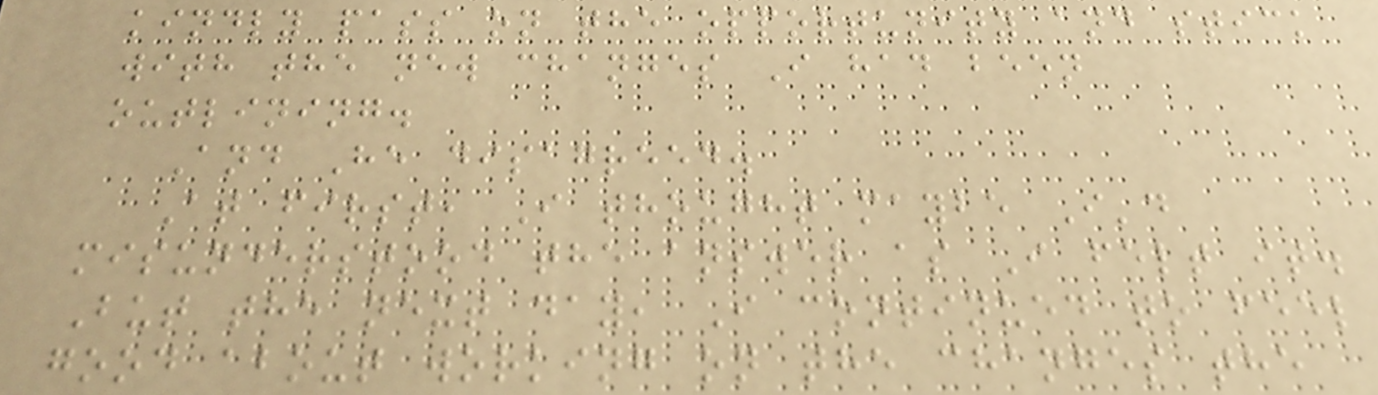kindly pass on the opportunity and stick
with the new changes I had been
outlining.
And He disagreed.
At first, I thought maybe I'd
misunderstood the answer as I felt it.
But the next day, I continued to feel
good about working on the changes the
